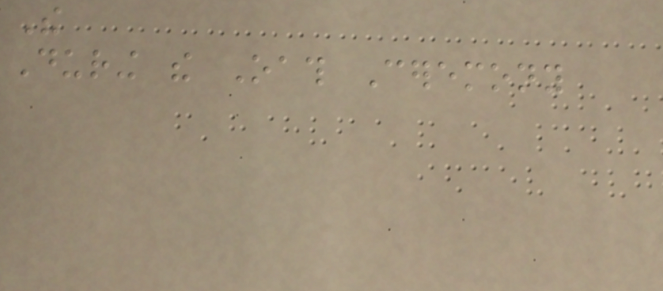The
During the Oath Ceremony
